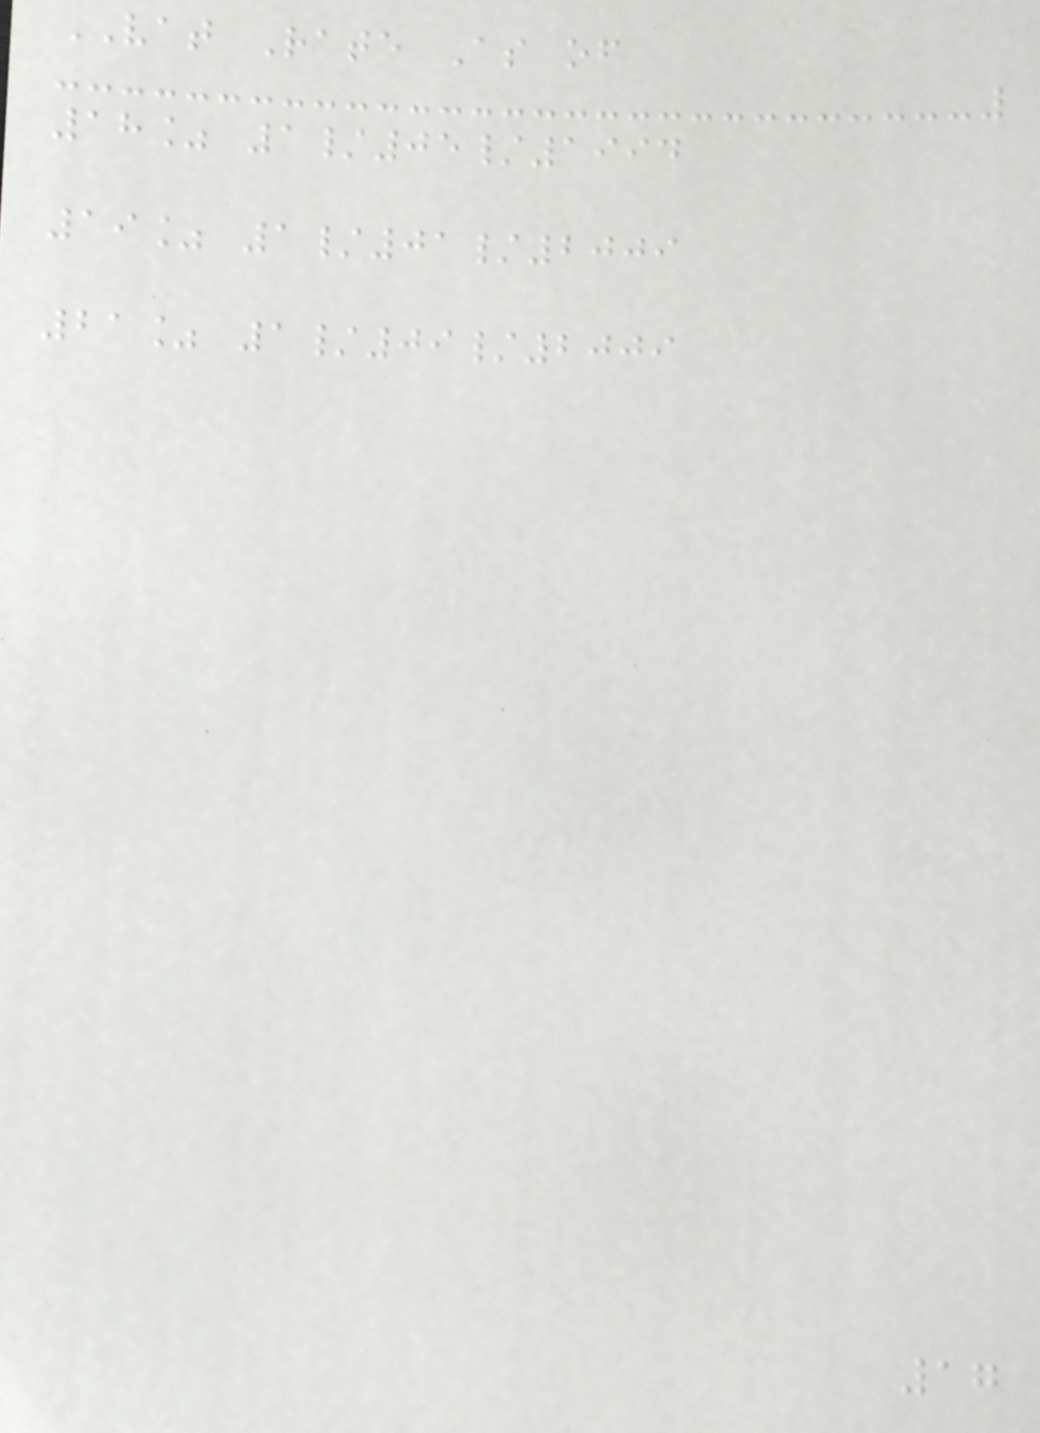VAT Rate As of
18% 1/05/1994
19% 1/01/2009
21% 1/09/2009
17
